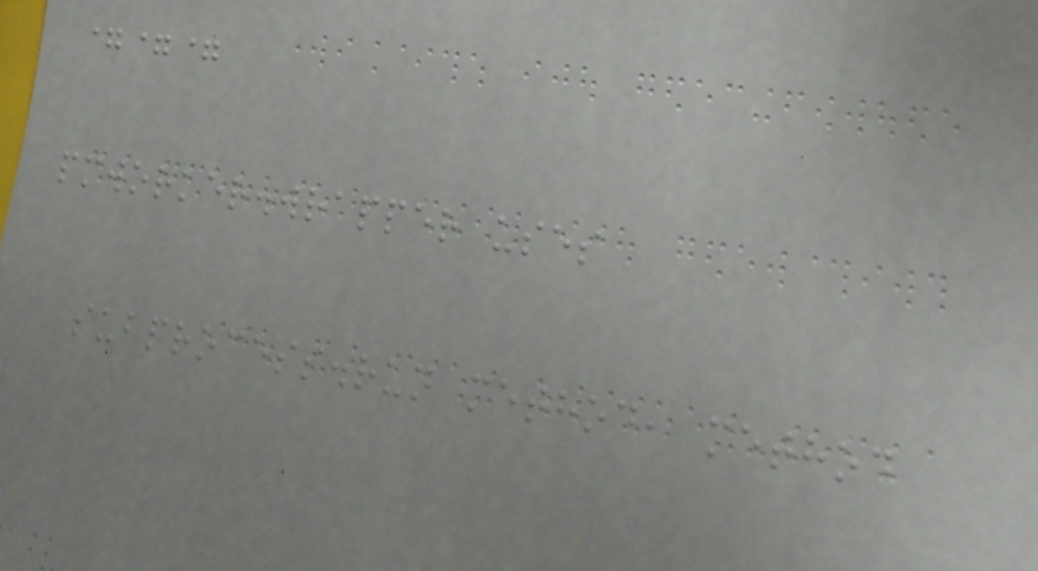===
pmworker.wrapper uses
subprocess.run method, method
